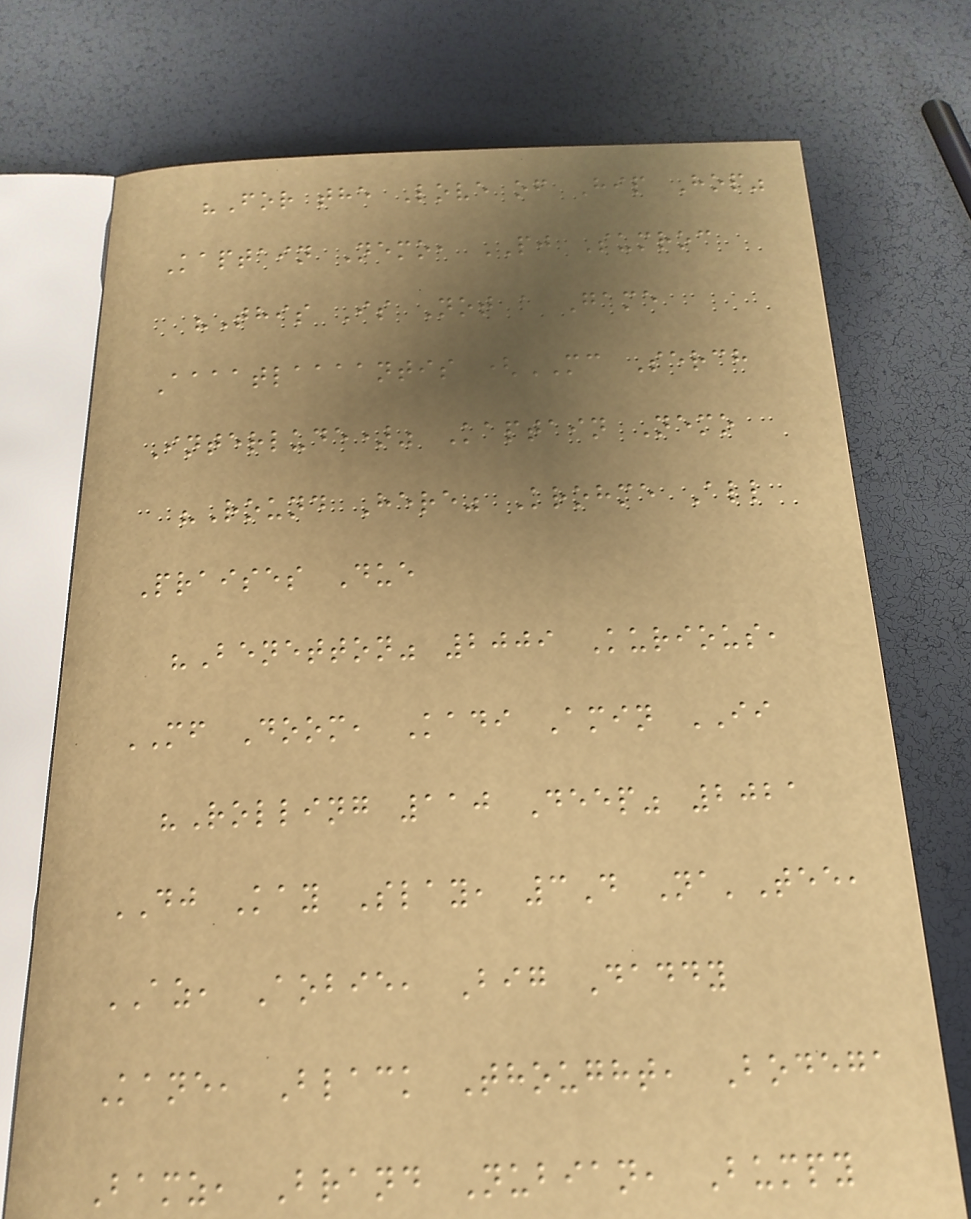"For the Love of Hip Hop"
Kaptain Nemo, PJ Sumroc
"This Is Not a Game
Aaaatlaaaantis (MC Serch
Interlude)" Kaptain Nemo
"Round Here" Krohme All
Praises Due
"Benetton" 2009 Kurious,
MF Doom, Kadi Amin II
"Rolling 110 Deep" 2021
DJ Kay Slay, 3D Na'Tee,
AZ, Aobie, Big Daddy
Kane, Black Thought, Bodega
Bamz, Brand Nubian, Bumpy
